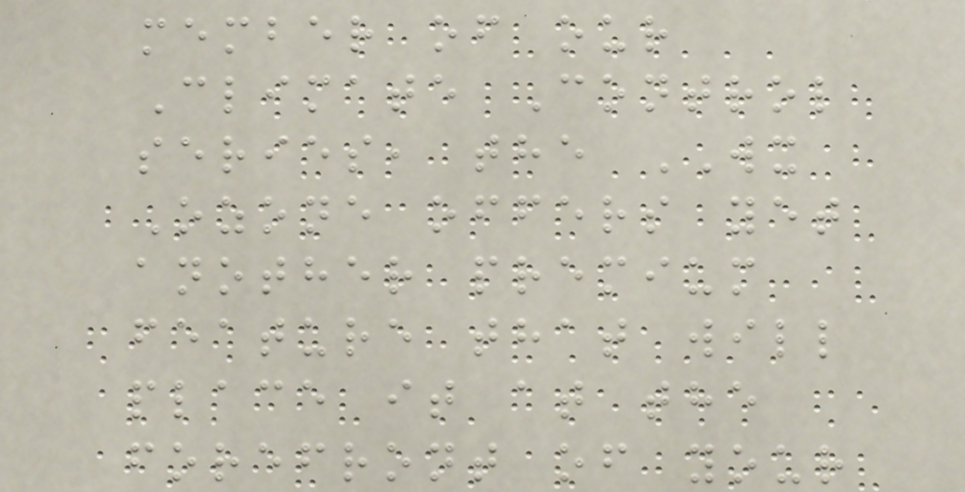member of our
Climate Control
series, the WX
Ozone offers yet
another premium
feature that will
place it at the
forefront of your
